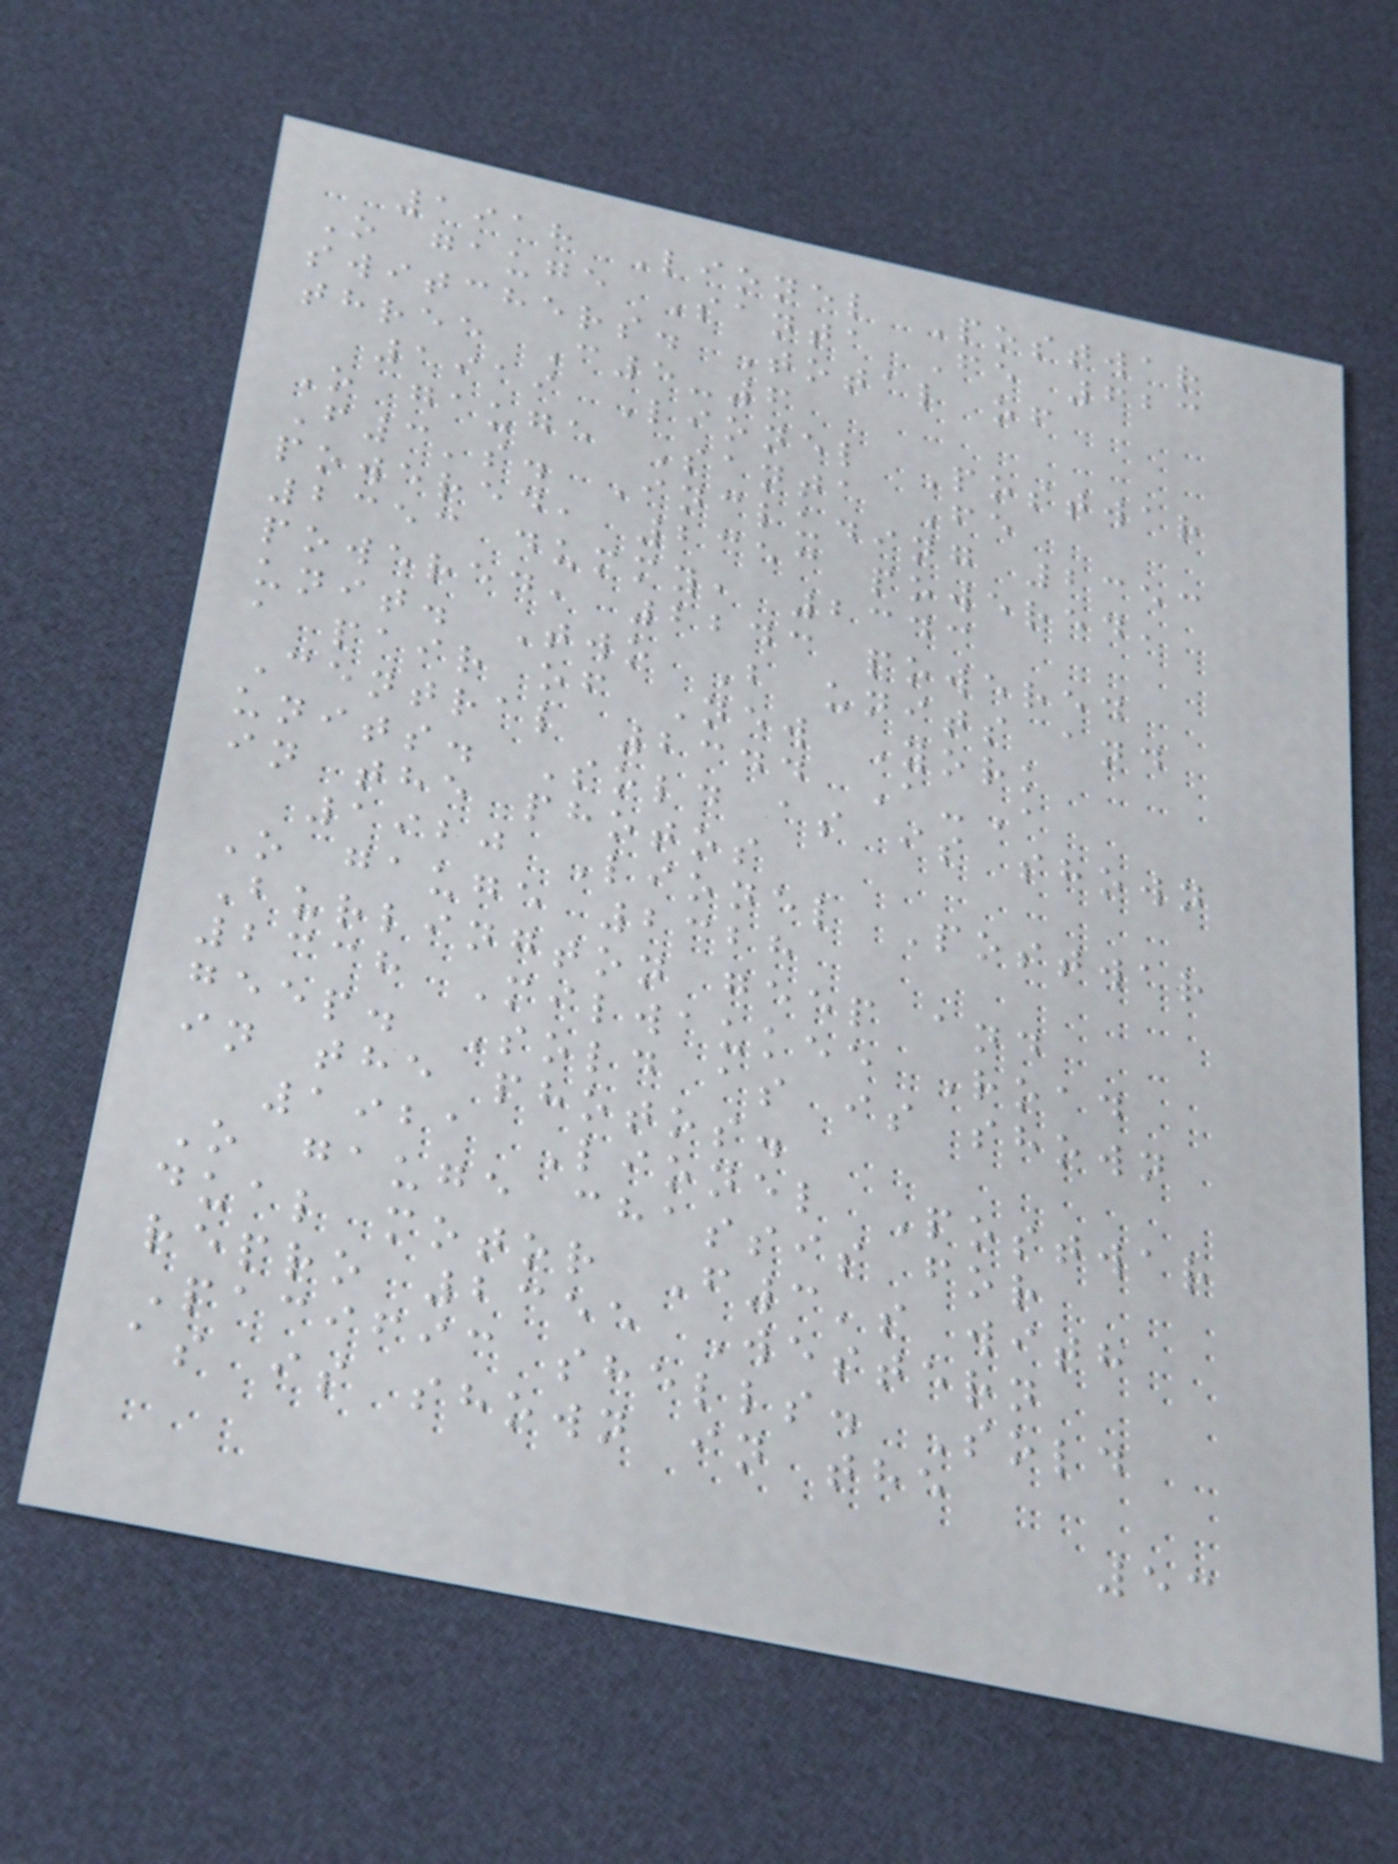1918 Lionel Postwar
O gauge Santa Fe 623
switchers. Total of
three C5-6
1919 Lionel Postwar
O gauge Santa Fe
F3's. Including 2353
powered, 2353 powered,
2353 dummy, 2343
powered, 2243 powered
unit. Two B units and
a pair of New York
Central 2344 A-A
units. Sold as is shown
in the photos
1920 Lionel Postwar
O gauge 2328
Burlington geep and
2338 Milwaukee Road
geep. Sold as is shown
in the photos.
1921 Lionel Postwar
O gauge chassis for
dual motor F3's with
repro 2355 Western
Pacific shells. Sold
as is shown in the
53
